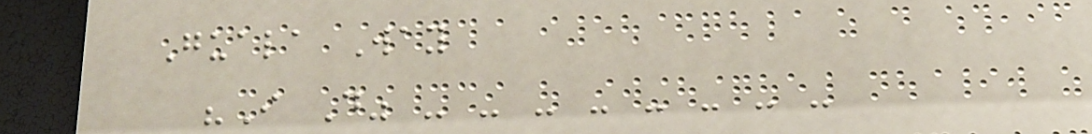Guala Way
"I Do" - - - - - - - -
